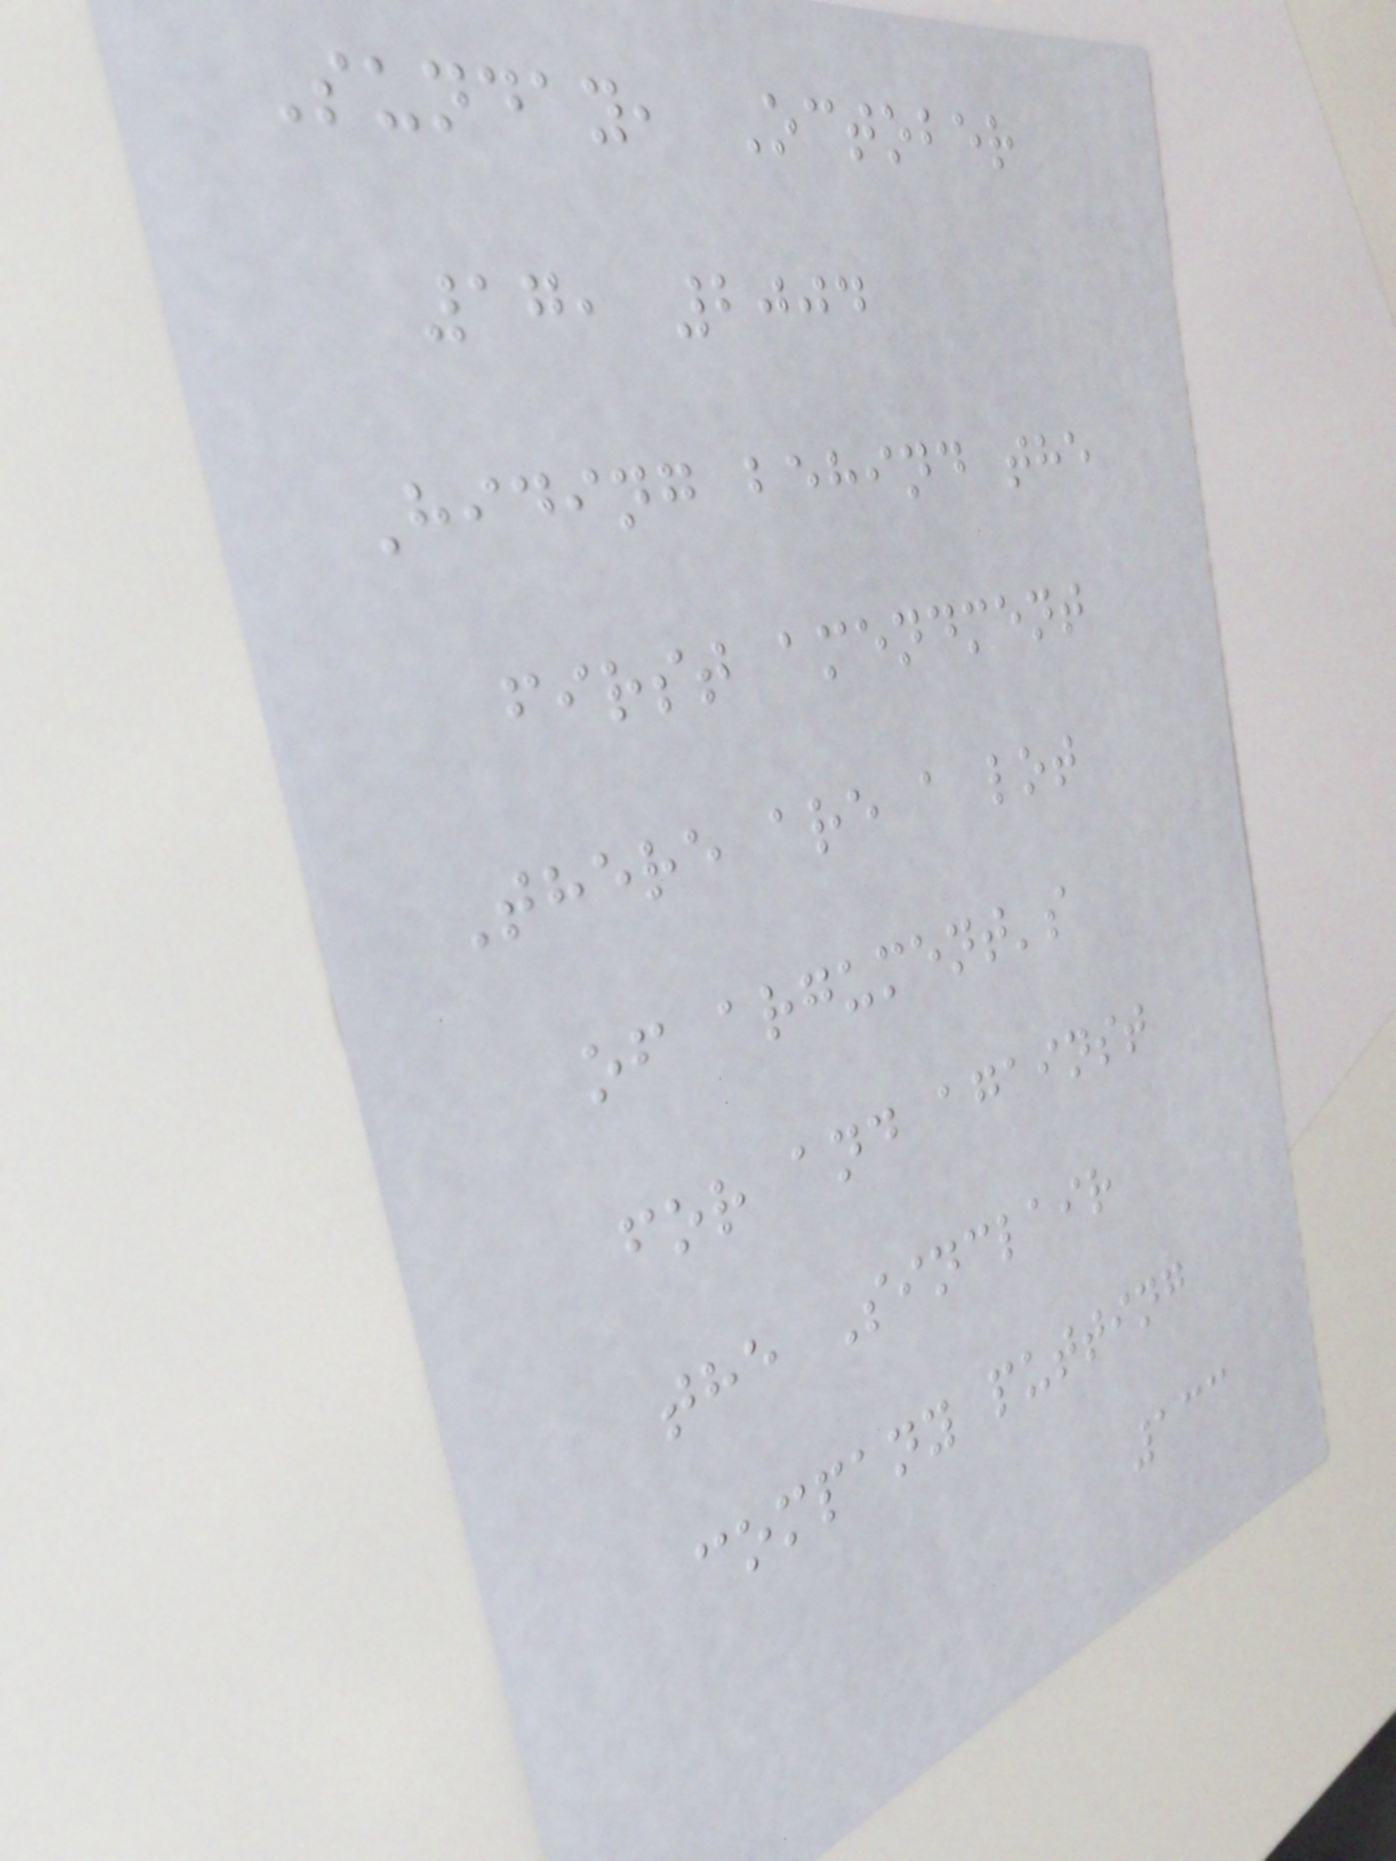Sunday, October
17, 2004
Hiding behind the
first amendment
There are a lot
of argument's
for and against
the Sinclair
company putting
133
